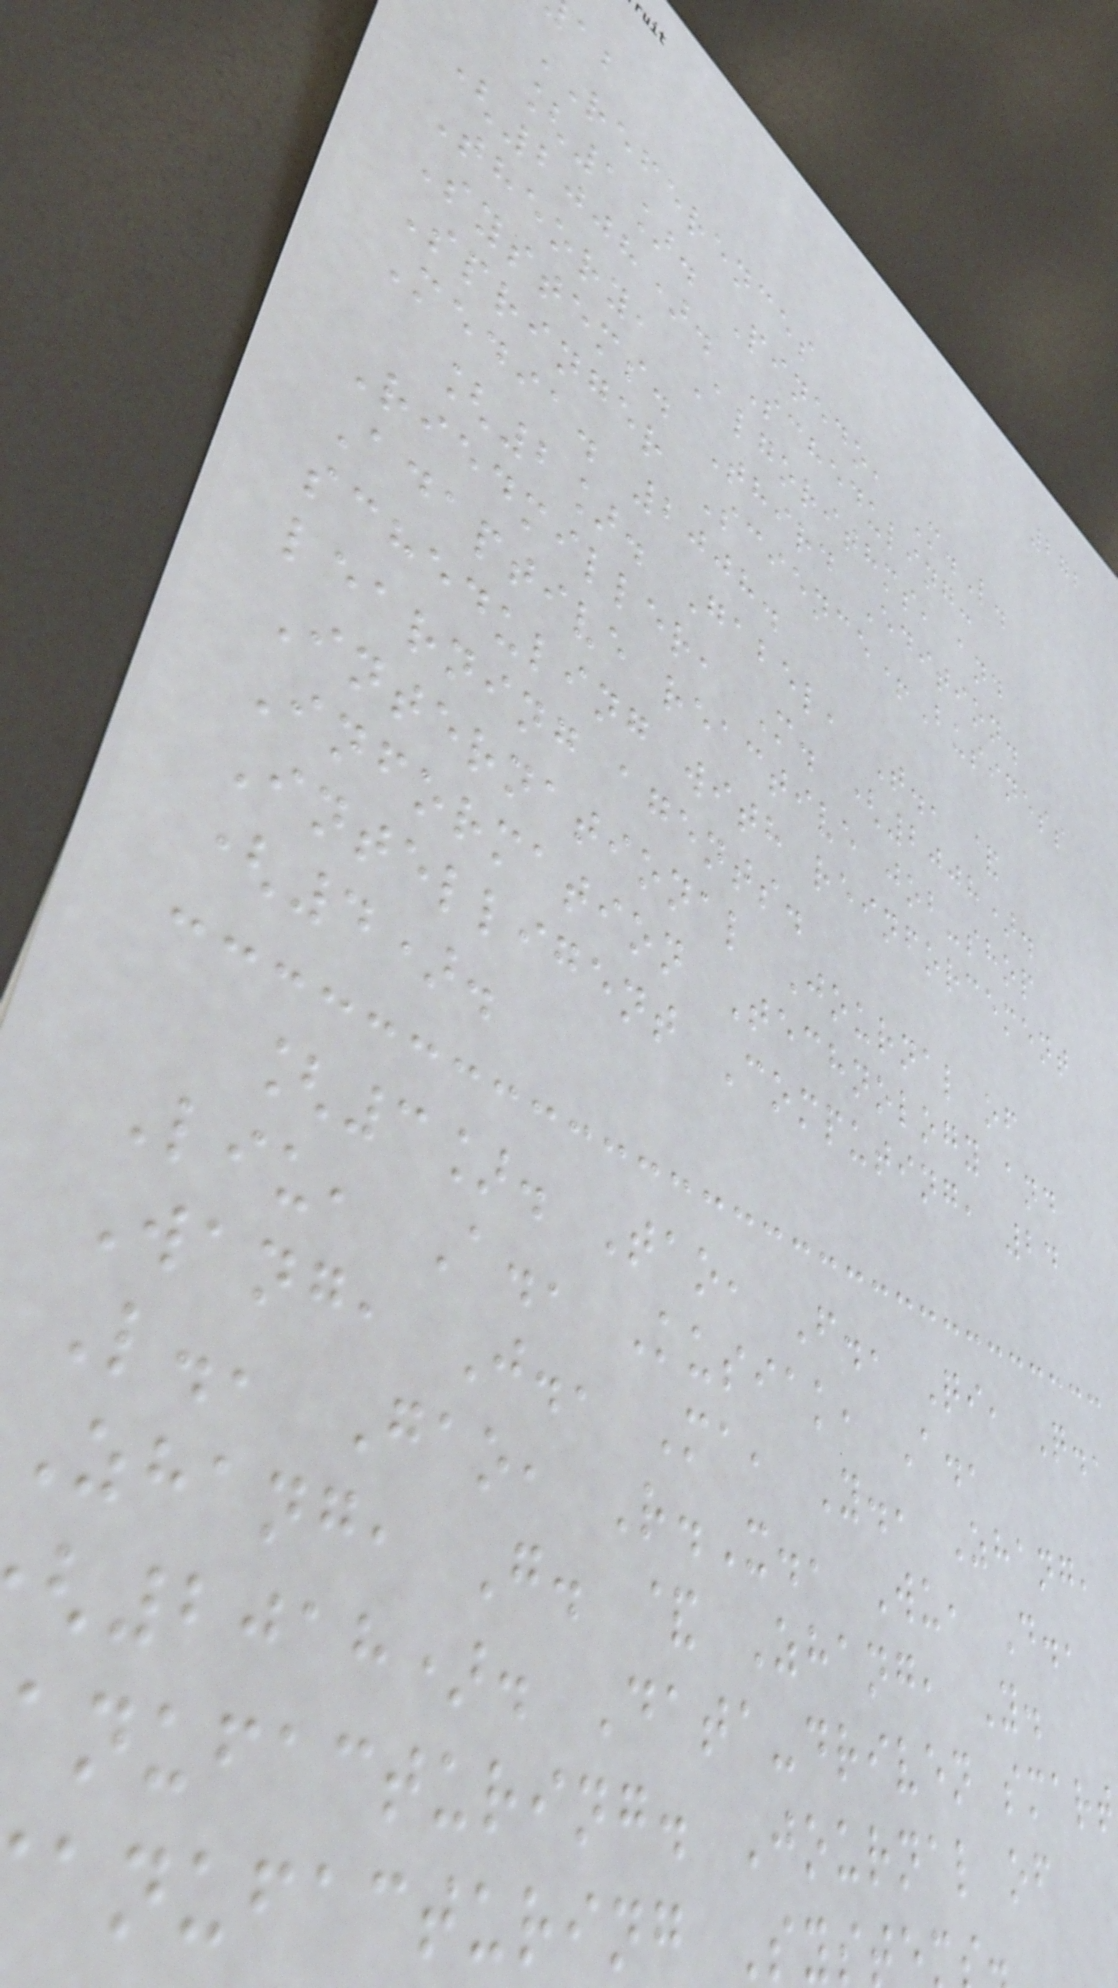272
REFERENCES
[1]. Pinedo, M.L.
(2008). Scheduling:
Theory, Algorithms, and
Systems. Third Edition.
Springer Science+Business
Media. 2008.
[2]. Gabel, T., &
Riedmiller, M. (2008).
Adaptive reactive job-shop
scheduling with reinforcement
learning agents.
International Journal of
Information Technology and
Intelligent Computing, 24
(4).
[3]. Tao, F., Qi, Q.,
Liu, A., Kusiak, A.,
Wang, J., Ma, Y., Zhang,
L., Gao, R.X., Wu, D.,
Zhang, G. & Zhang, Y.
2018). Data-driven smart
anufacturing. Journal of
anufacturing Syste
